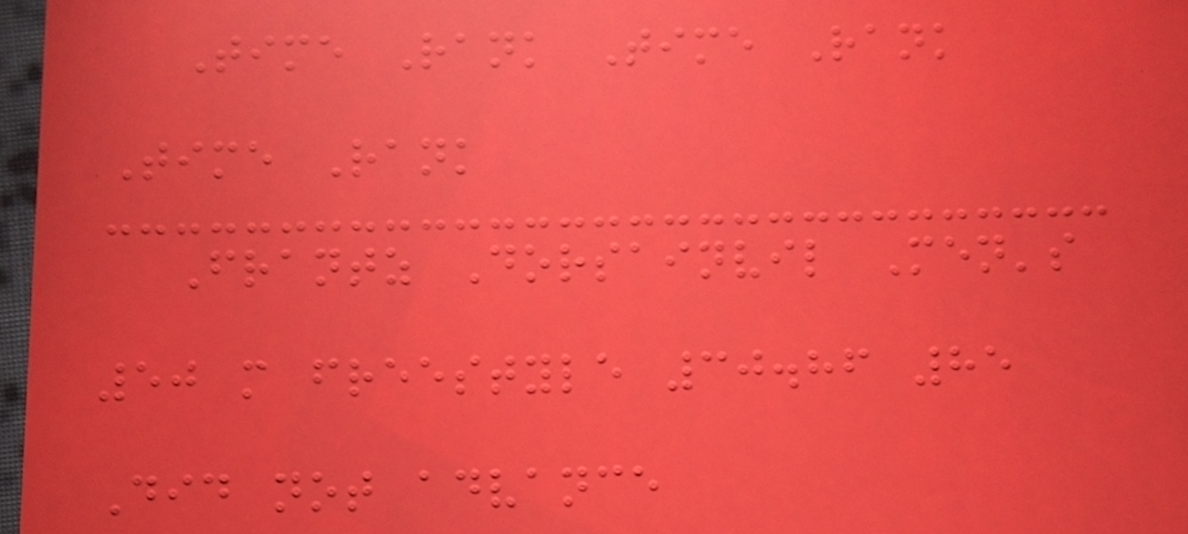Time Rank Time Rank
Time Rank
Frantz Dorsainvil Men's
50 m freestyle 30.86 85
Did not advance
